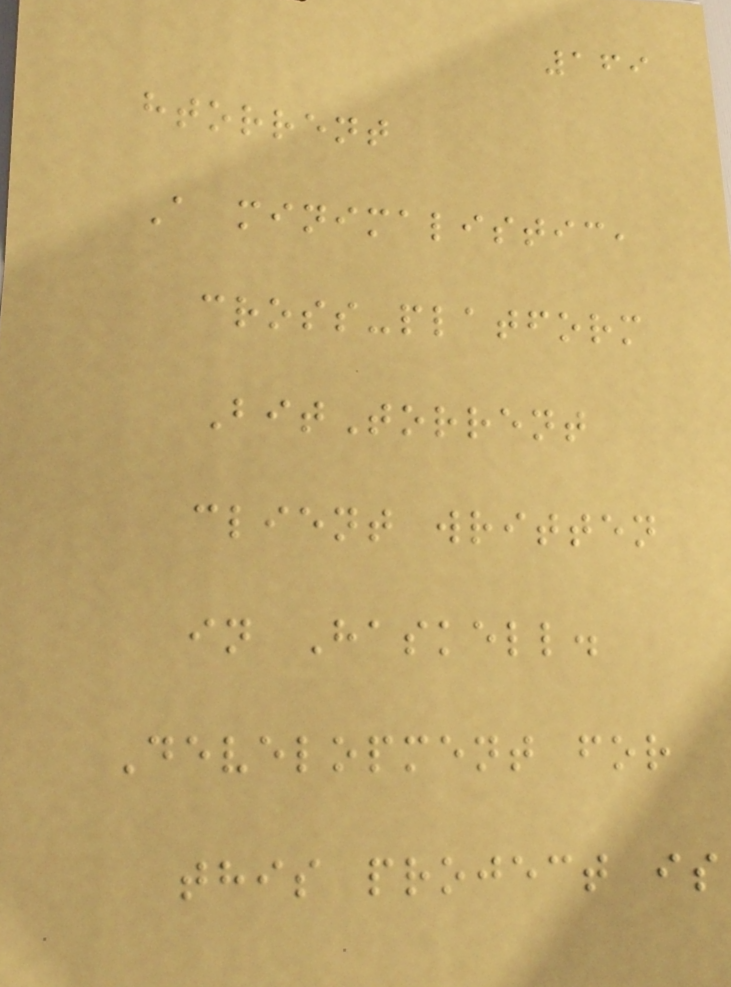169
htorrent
A minimalistic,
cross-platform
BitTorrent
client written
in Haskell.
Development for
this project is
